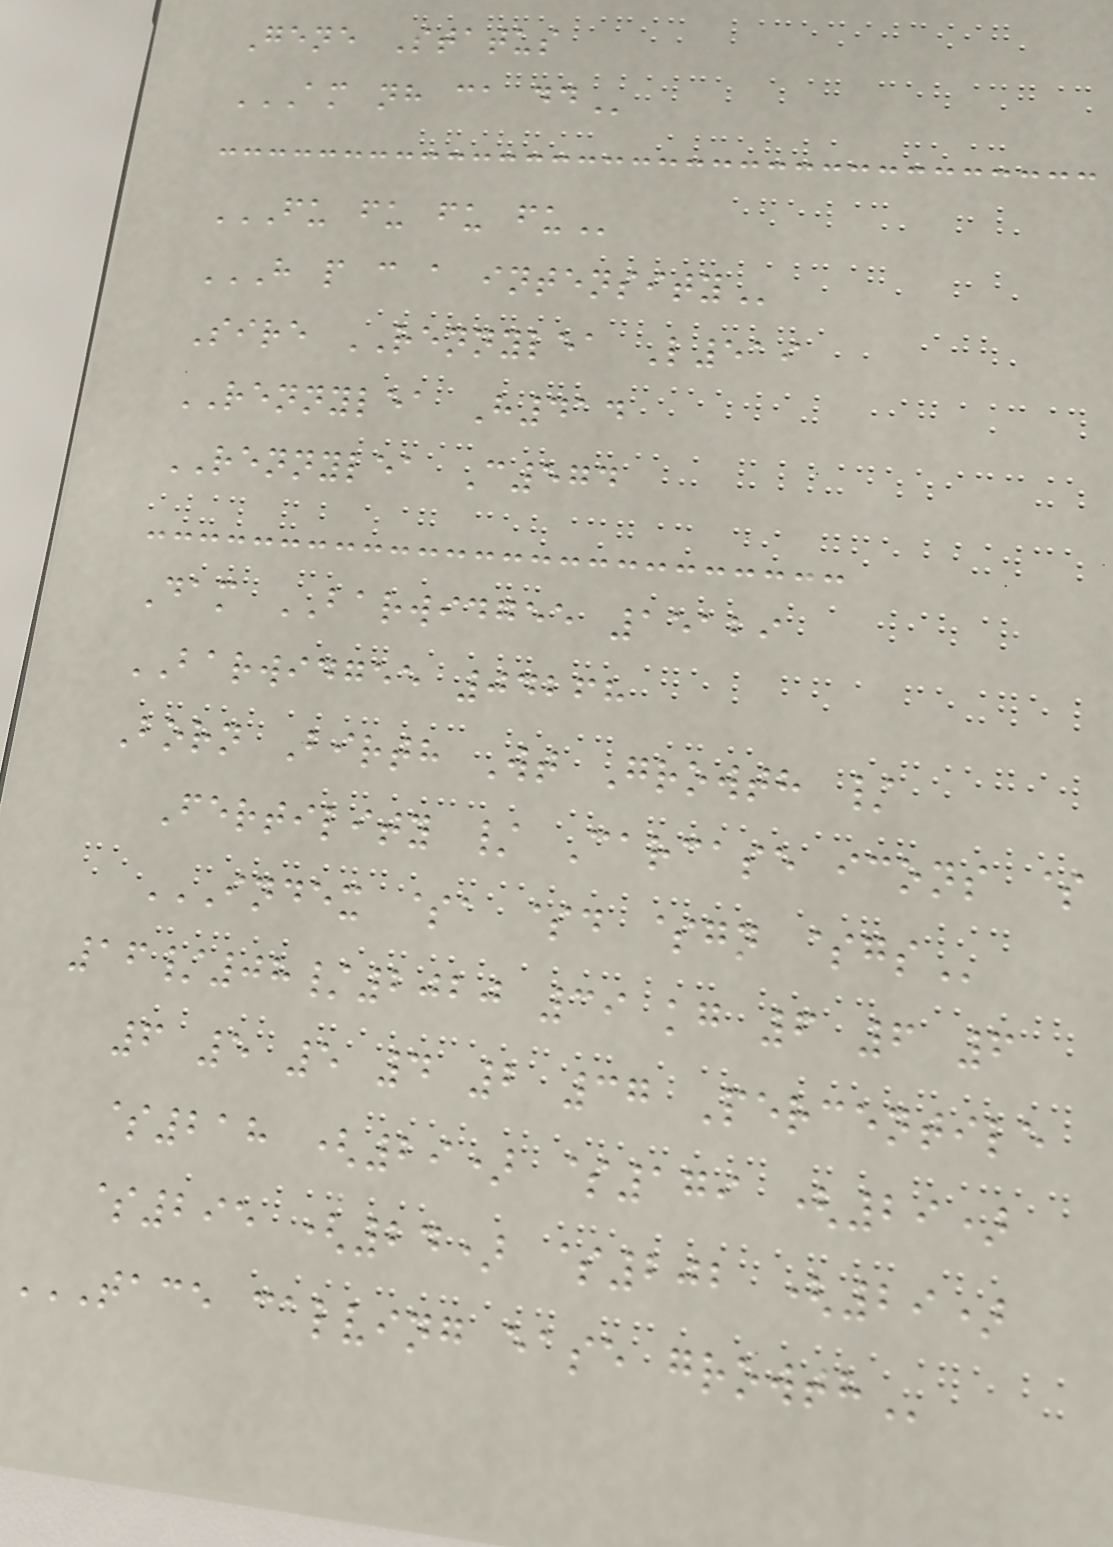Gene Status
AM NH CA DD
FU FU FU FU
H P C A INTENSITY
Sire RENNYLEA L519
RENNYLEA H414
RENNYLEA C574
Dam BARWIDGEE 15129
BARWIDGEE 04268
Born Birth Wt Growth /
Fertility / Carcase icons $
INDEX $A $D $GN $GS
16/08/2020 39 kg 6 6 6
6 5 5 4 2 37 Percentile
$218 (29) $179 (29)
$295 (24) $202 (29)
TACE CALVING EASE GROWTH
